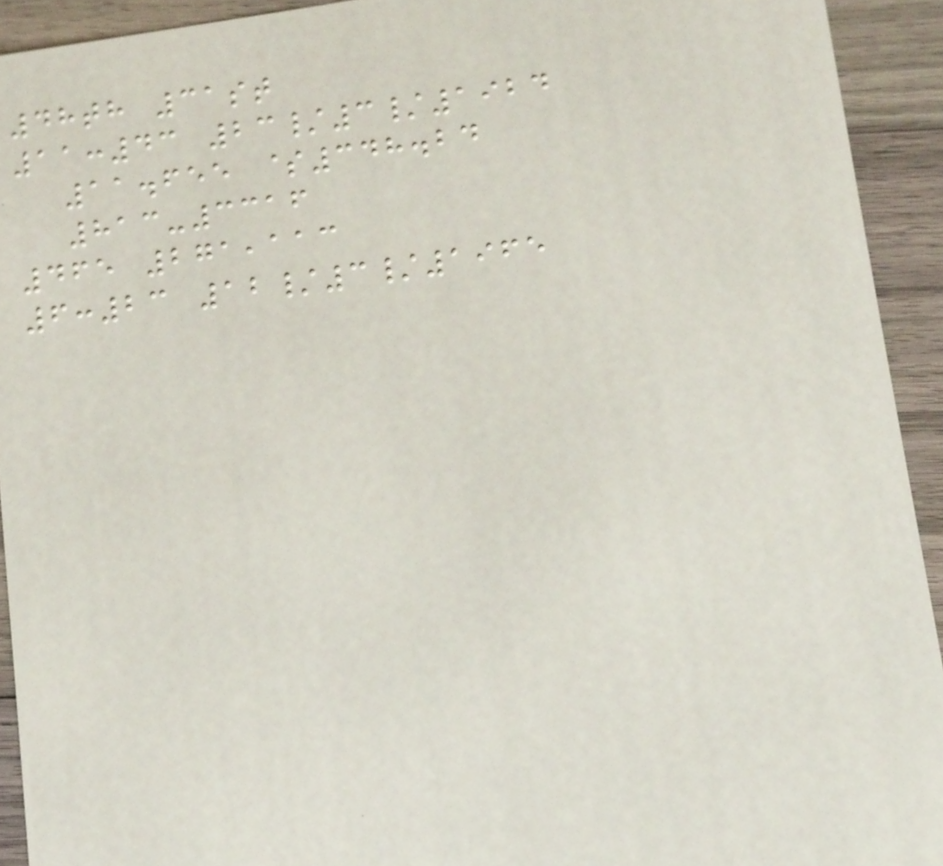48th 31st
11:43 23/3/1924
11.655 $348.24
813-3316
465 271,113
6:23 12/3/1965
